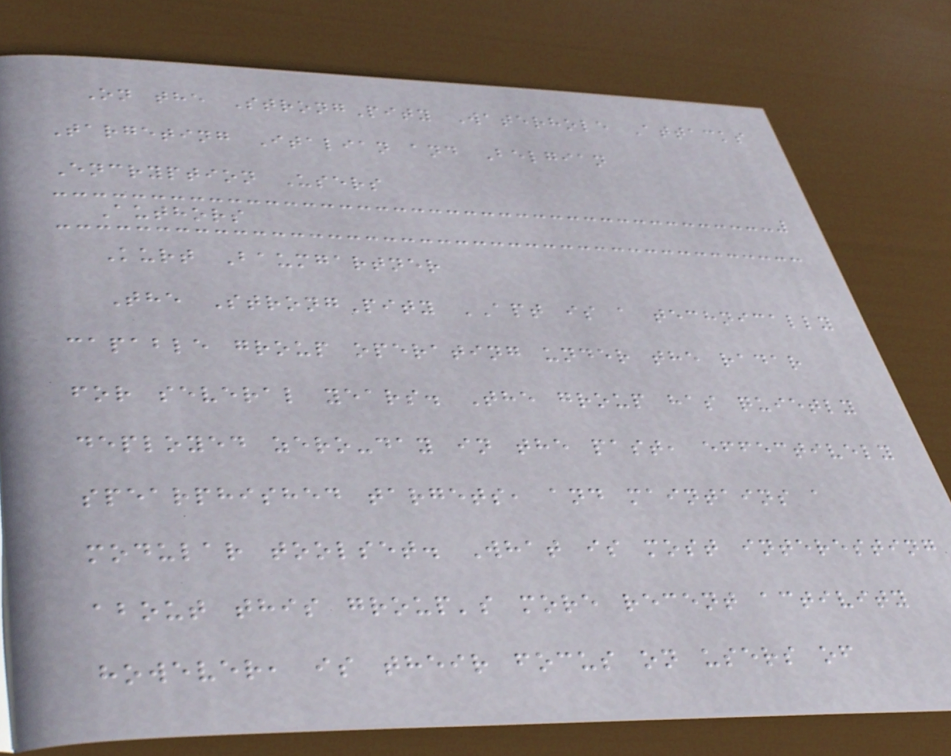On the StrongPity Waterhole Attacks
Targeting Italian and Belgian
Encryption Users
Authors
Kurt Baumgartner
The StrongPity APT is a technically
capable group operating under the radar
for several years. The group has quietly
deployed zero-day in the past, effectively
spearphished targets, and maintains a
modular toolset. What is most interesting
about this group's more recent activity
however, is their focus on users of
